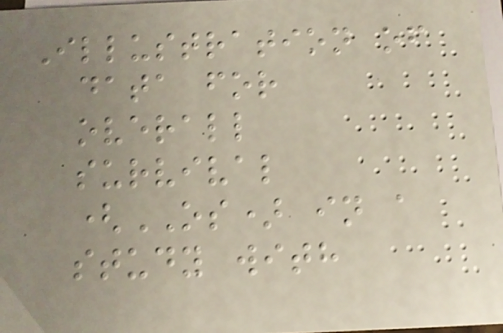Illustration of
data for
overall
survival
(OS) in a
study with
